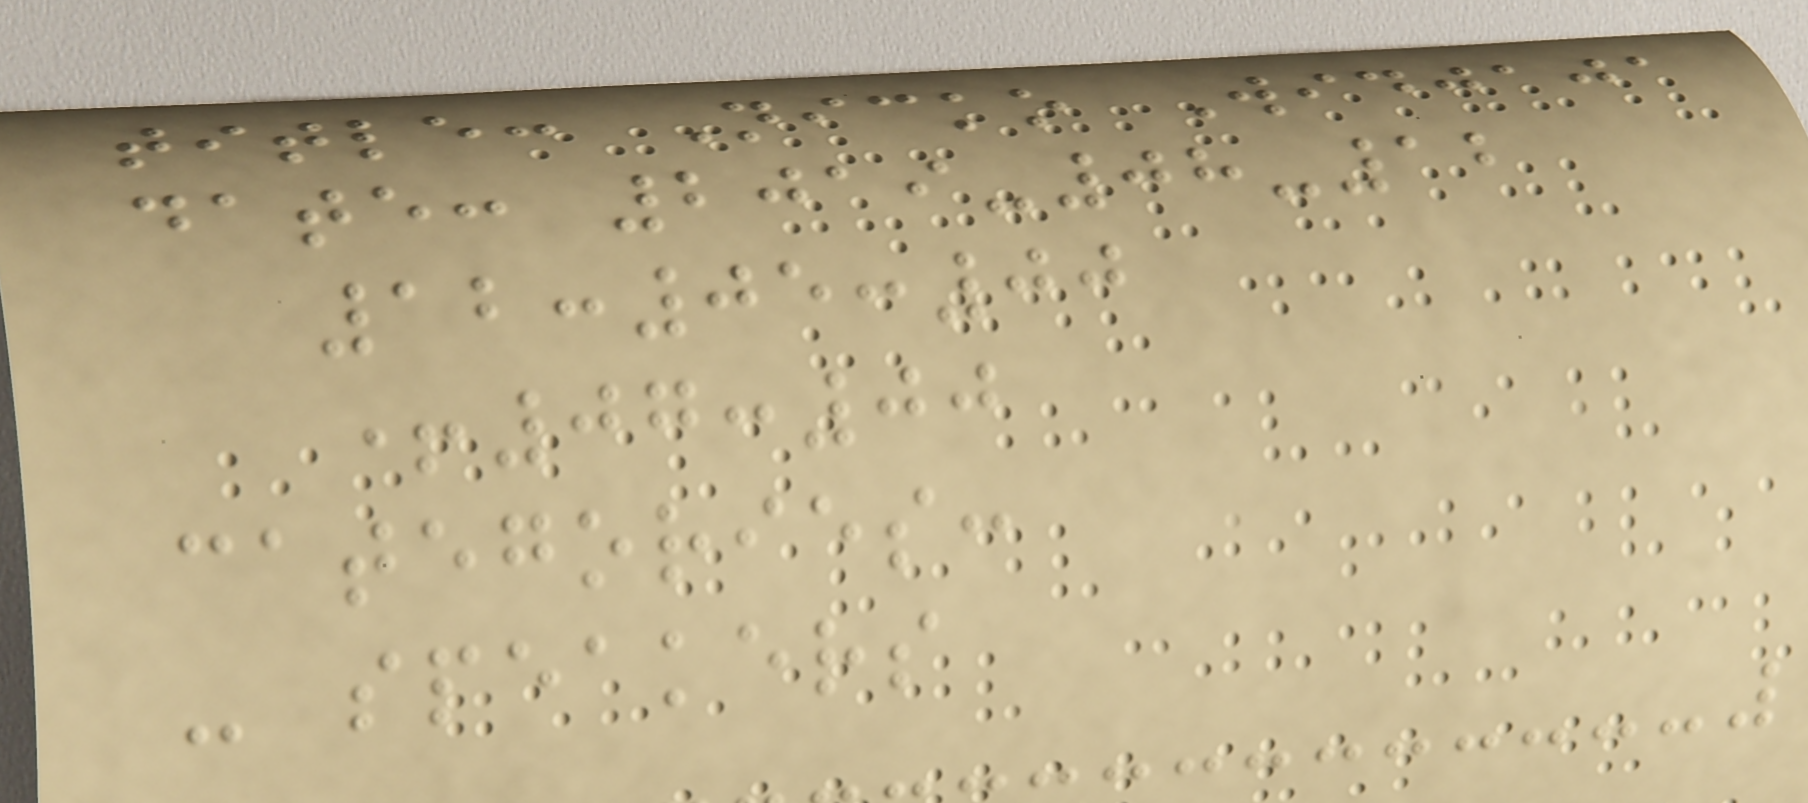title: Nicko Widjaja
date: 2019-08-12
12:05:00
+07:00
categories:
- speakers
